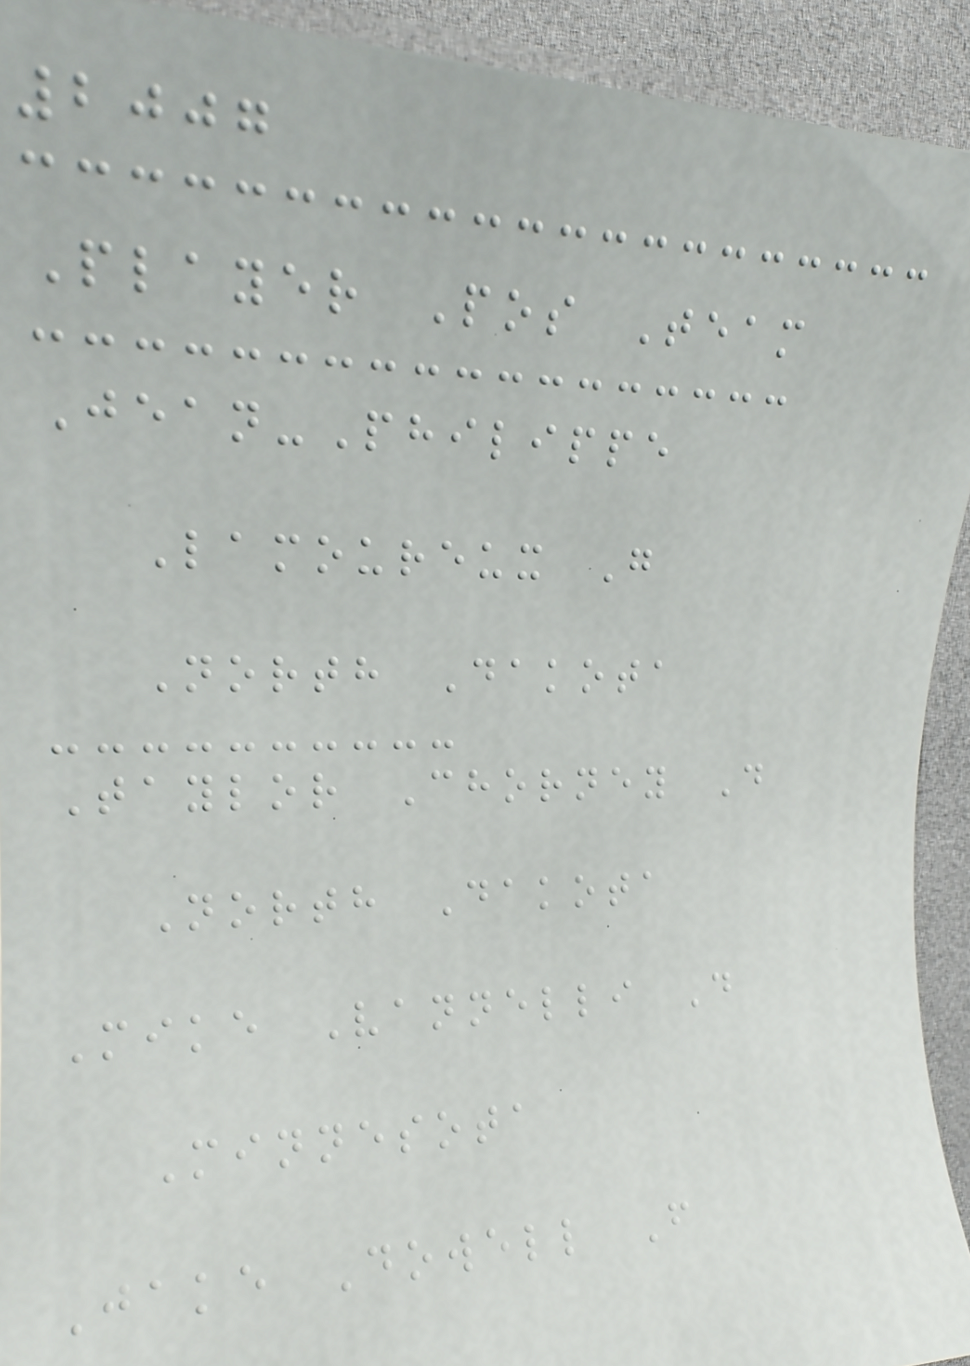2007
Player Pos Team
Jean-Philippe
Lamoureux G
North Dakota
Taylor Chorney D
North Dakota
Mike Vannelli D
Minnesota
Jake Dowell F
